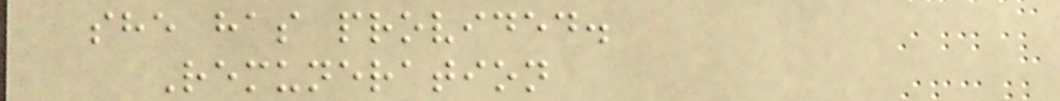she has provided.
Remuneration
